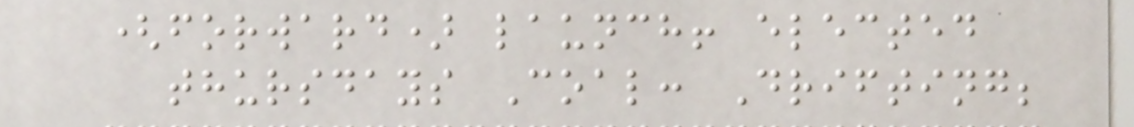(forward) launch! elected
thursdays Coal: Drifting;
